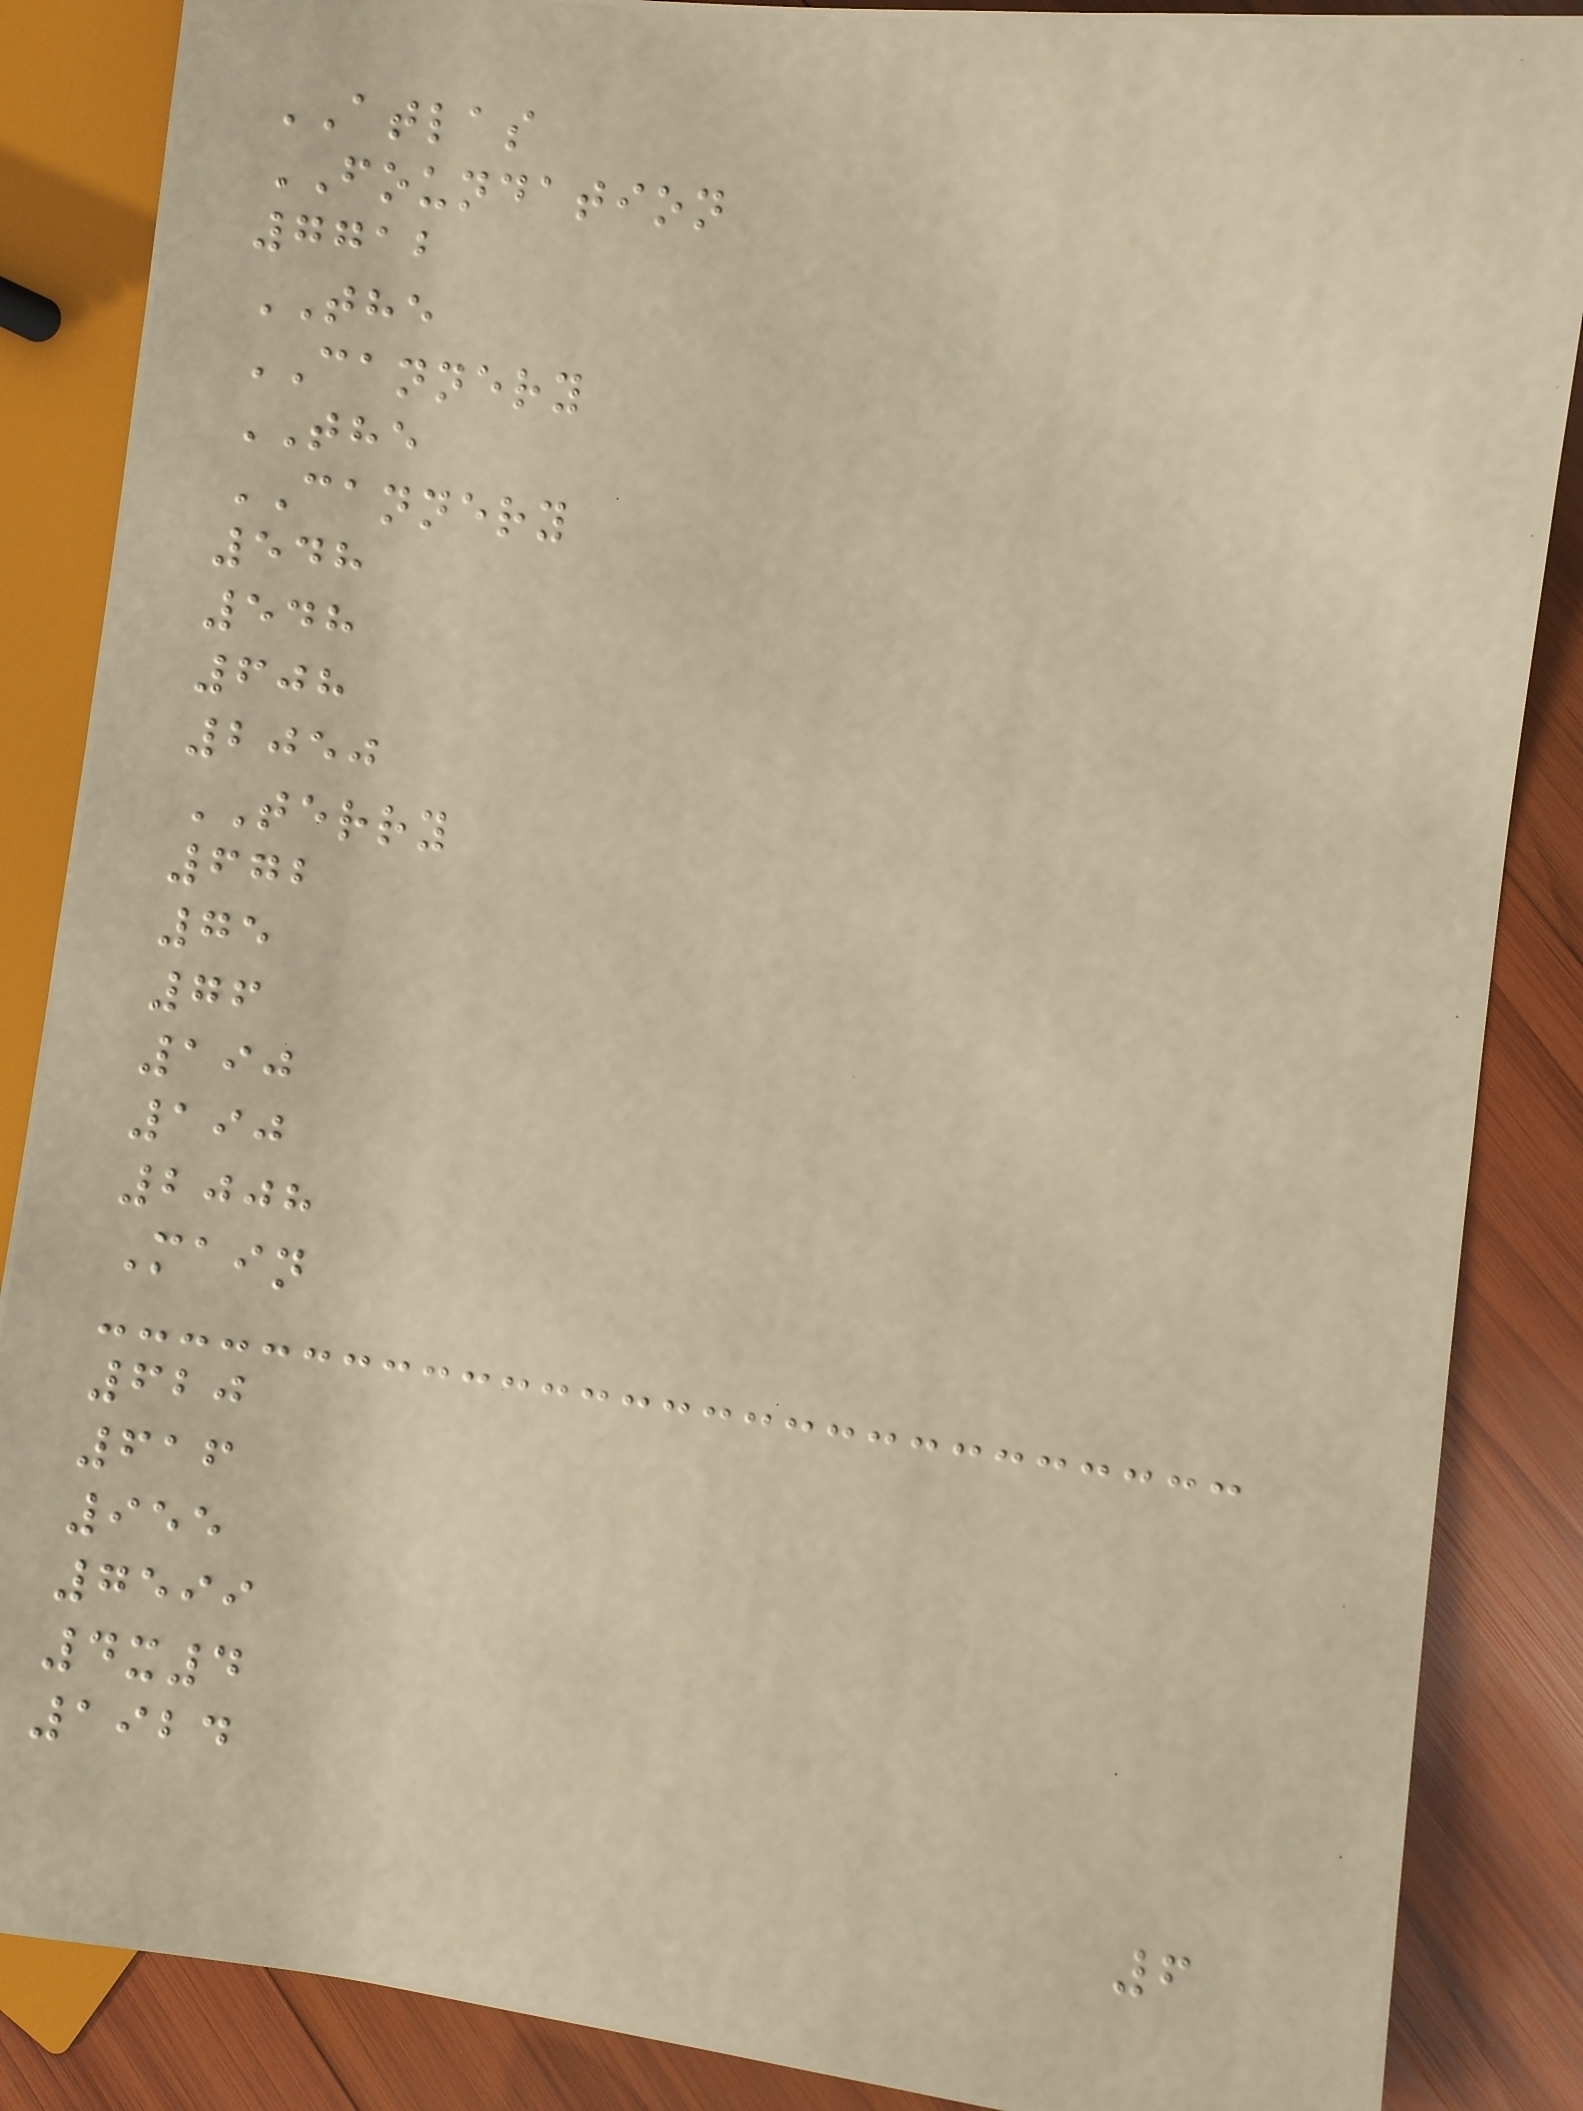ATLAS
FOUNDATION
7712
THE
CANNERY
THE
CANNERY
548
548
608
2050
TERRY
672
75
76
190
190
2008
Main
620
616
955
7599
4x4
1924
6
